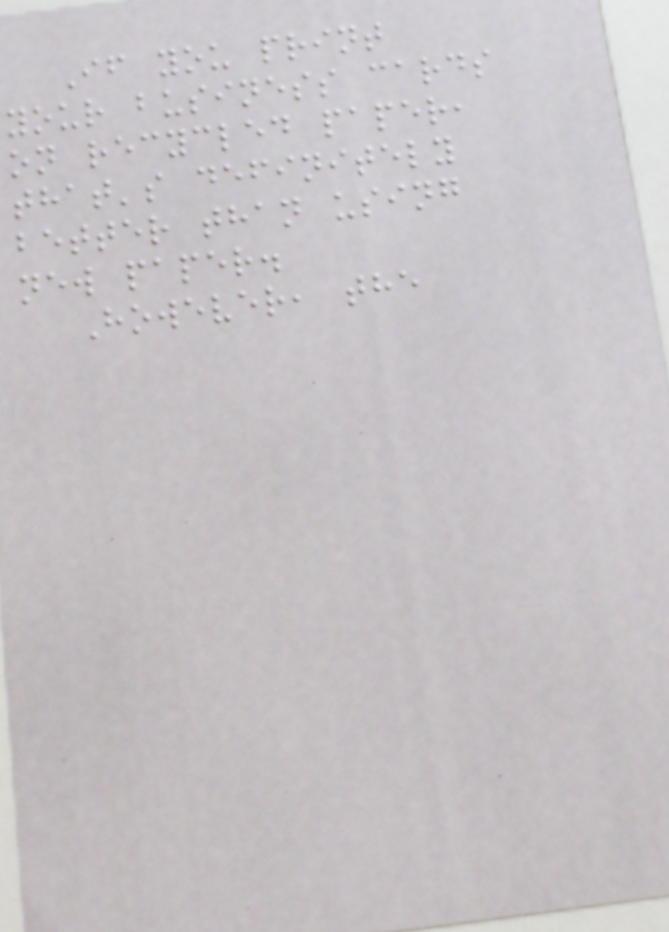If you print
your business cards
on recycled paper,
that's definitely
better than using
new paper.
However, the
